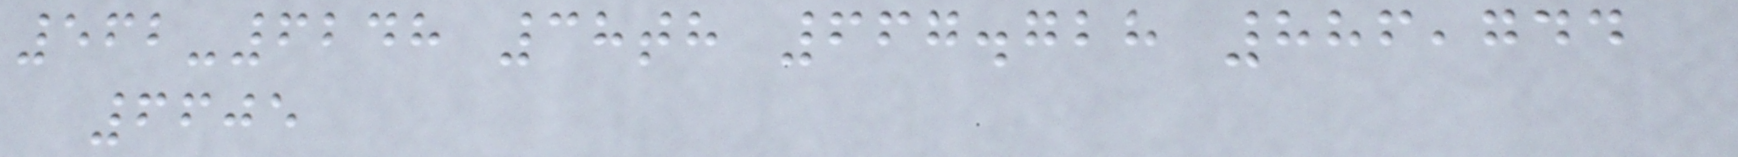562-6248 38th 667.728 886,744
6605
